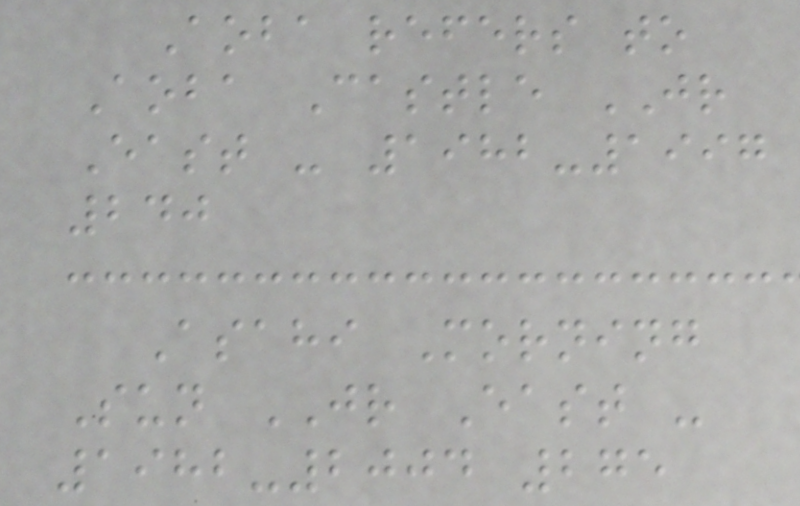Aoba refers to
Aoba Castle JR
East - 1982-1997
240
Asahi Morning
Sun JR East -
1982-2004 275
